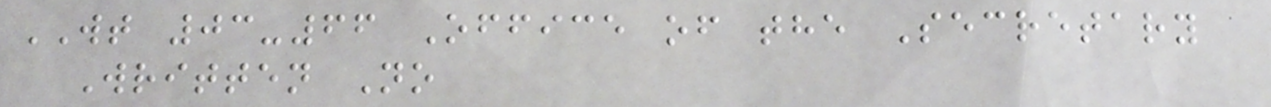WT 03-66 Office of the Secretary
Written No
